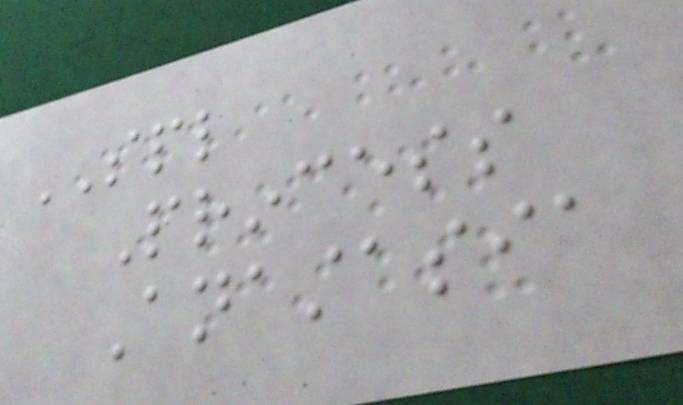SPL
Princess
Anastasia
